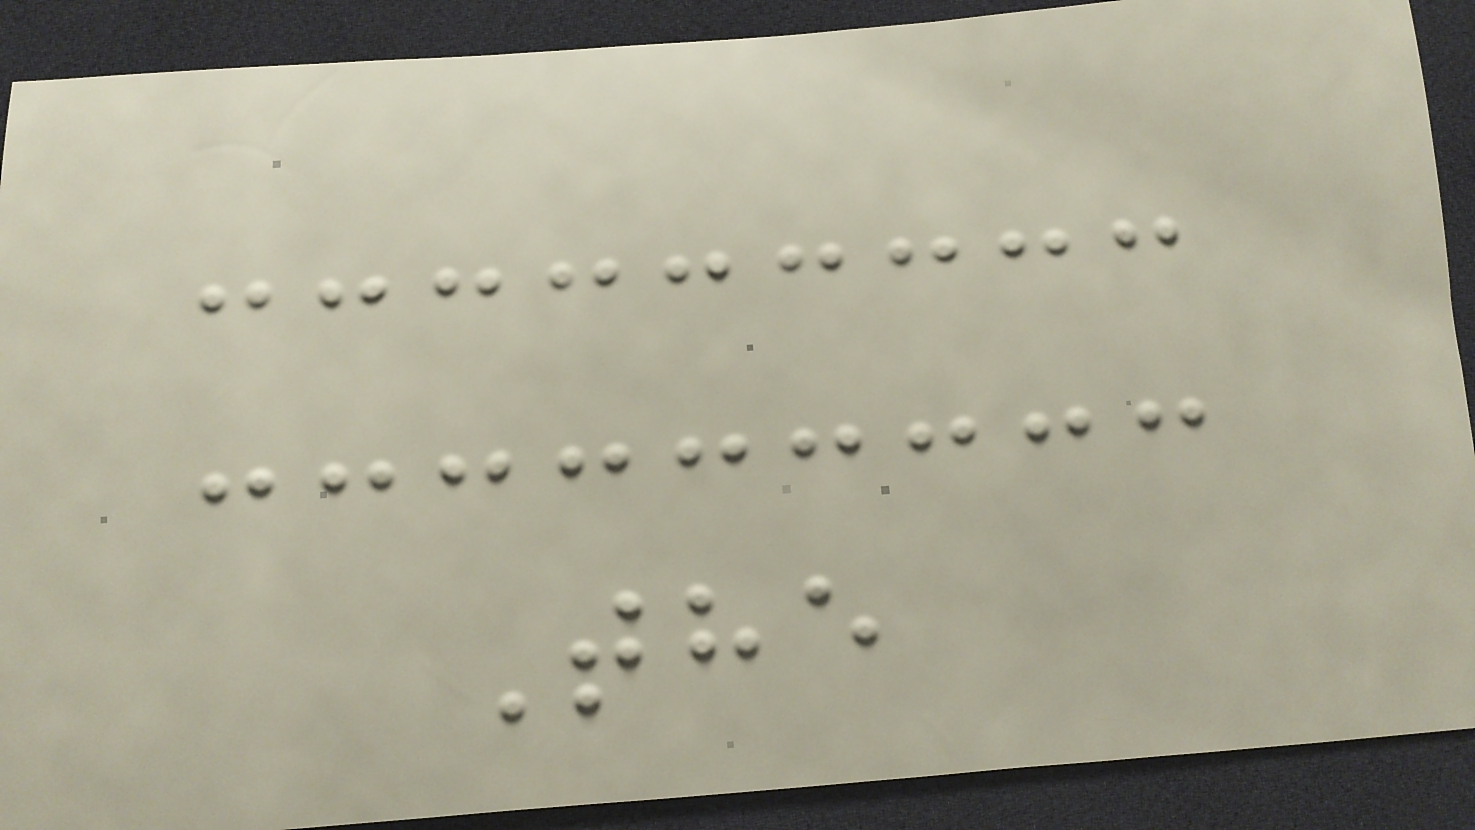The
